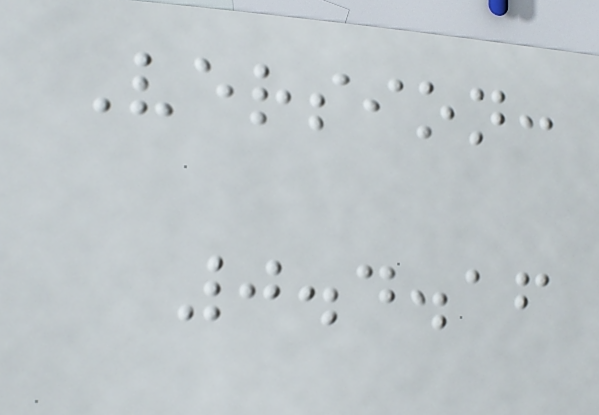Version:
0.4.16
